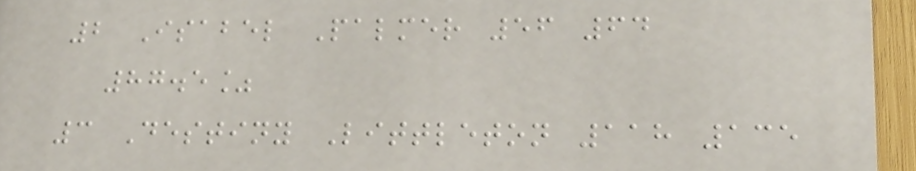2 Isabel Palmer 56 64
87.5%
3 Destiny Littleton 118 135
